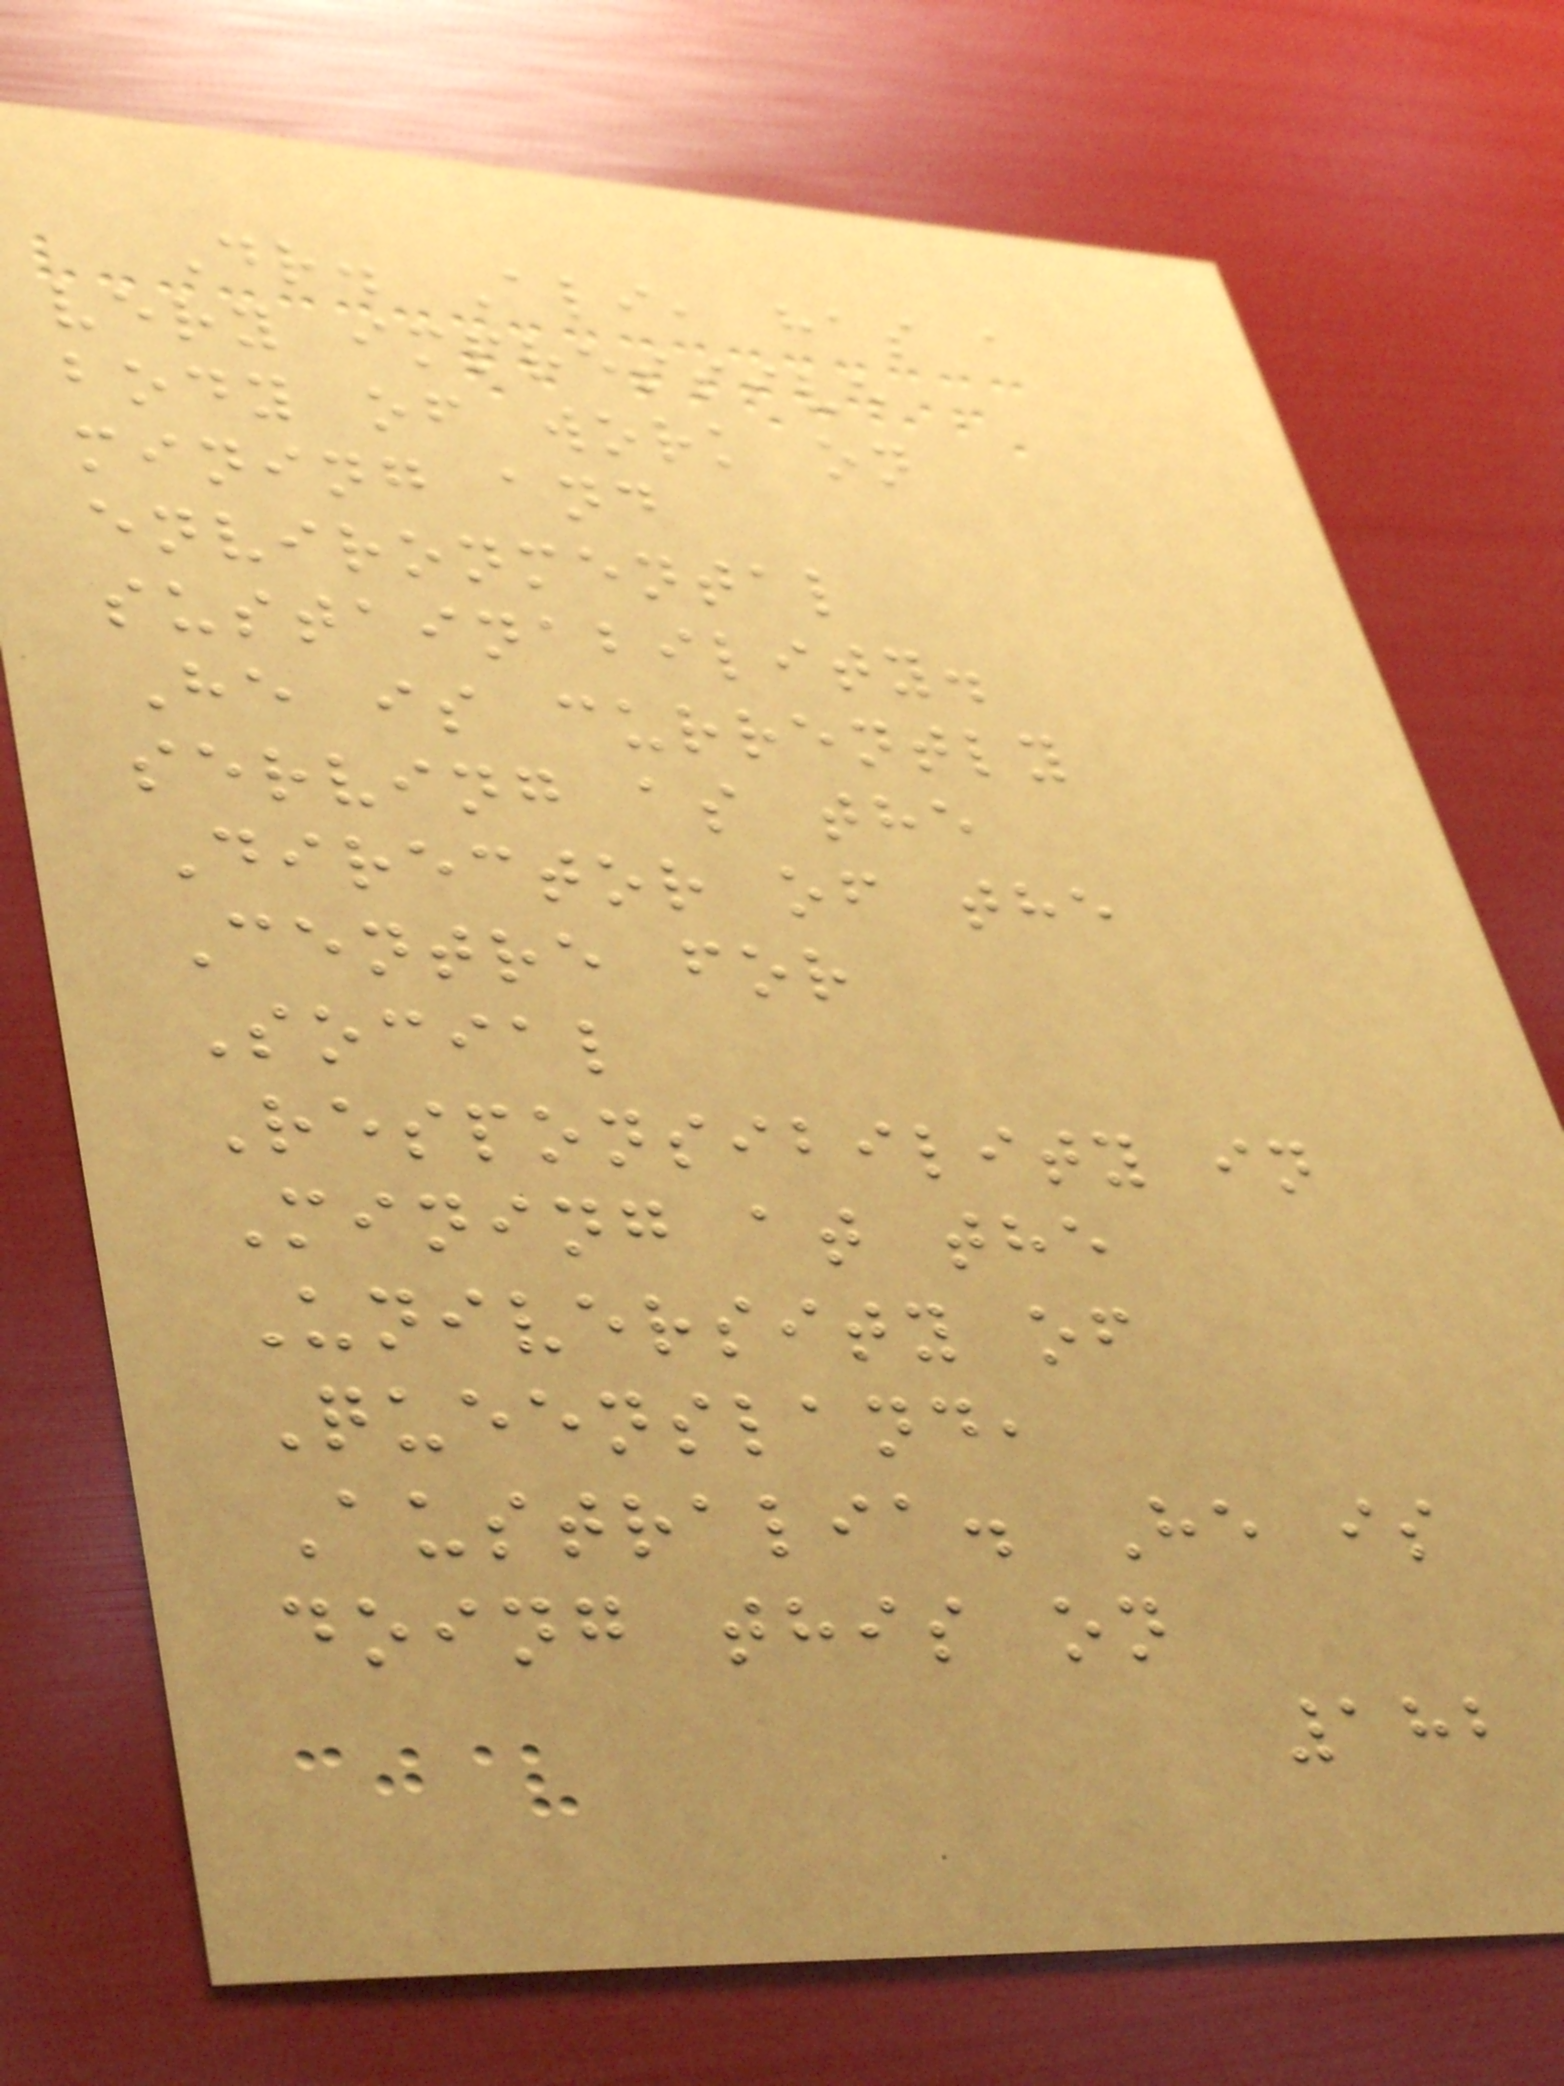Dr. Ali, has a
very impressive
body of work on
mining and
environmental
sustainability.
He is currently
serving as the
Director of the
Centre for
Social
Responsibility in
Mining at the
University of
Queensland,
Australia. He is
doing this on
182
